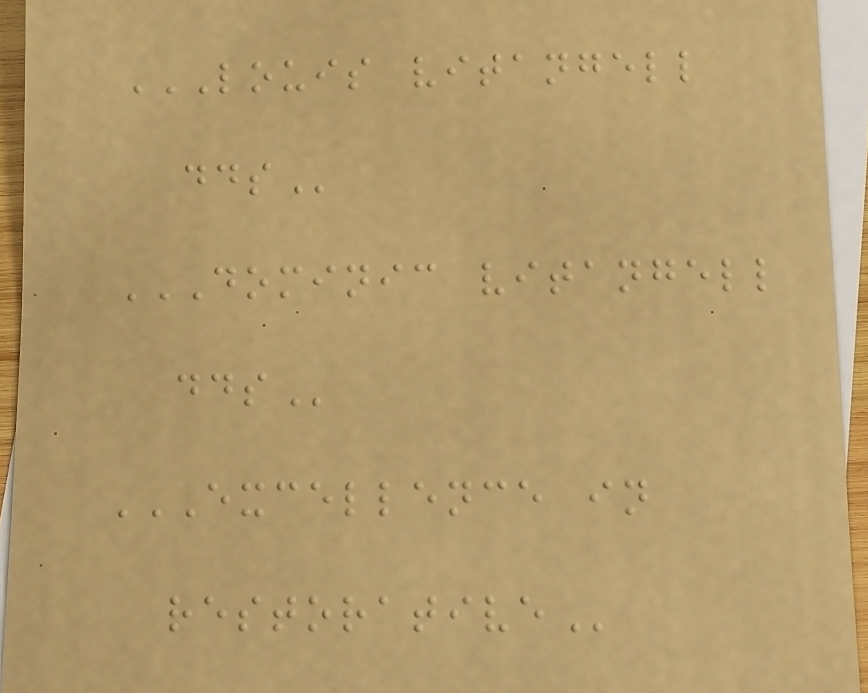LOUIS VITANGELL
DDS
DOMINIC VITANGELL
DDS
EXCELLENCE IN
RESTORATIVE
